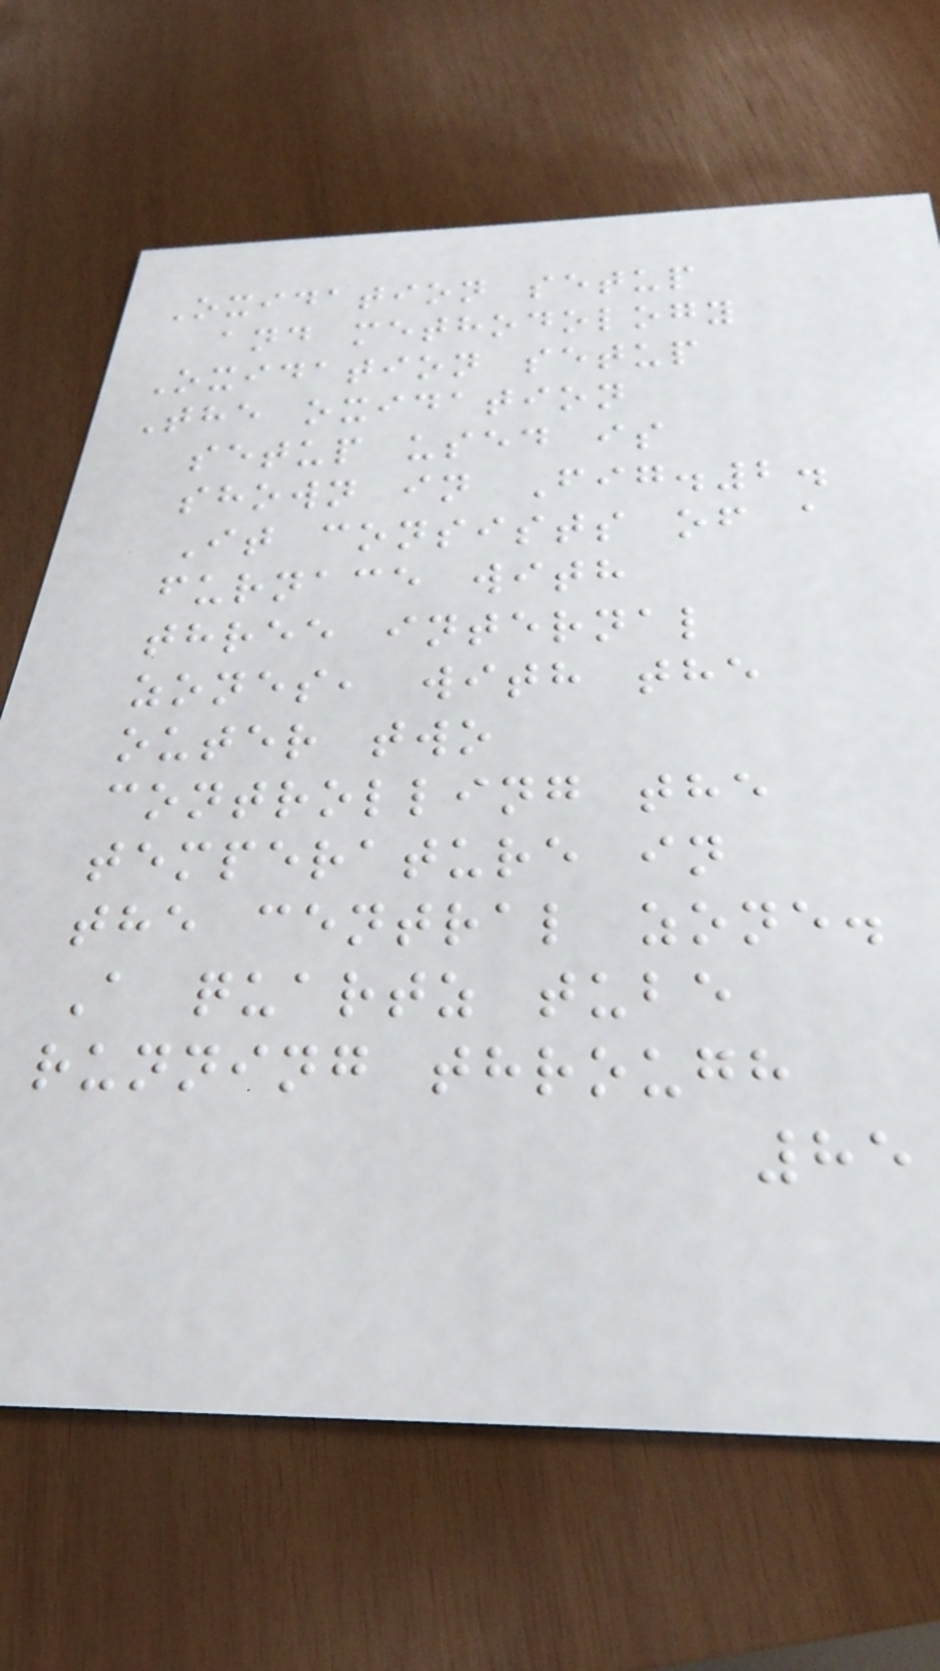Oxidation setup
and methodology
Oxidation setup
The oxidation
setup used is
shown in Fig.2.
It consists of a
furnace with
three internal
zones, with the
outer two
controlling the
temperature in
the central zone.
A quartz tube
running through
85
